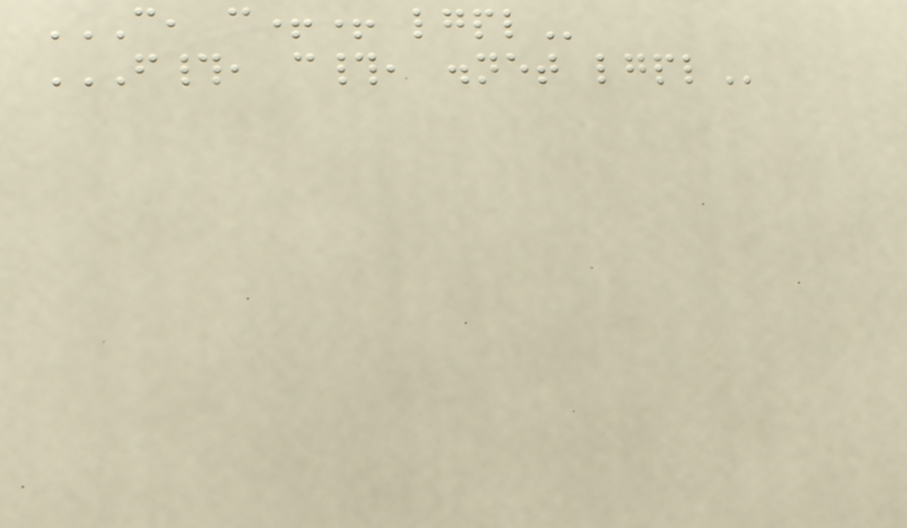C, C++ LGPL
F#, C#, .NET LGPL
